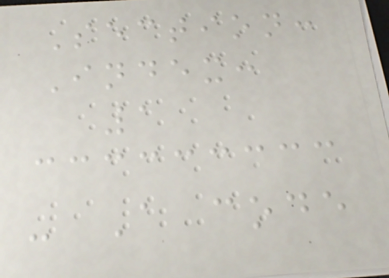Section:
Index:
1
- A code
